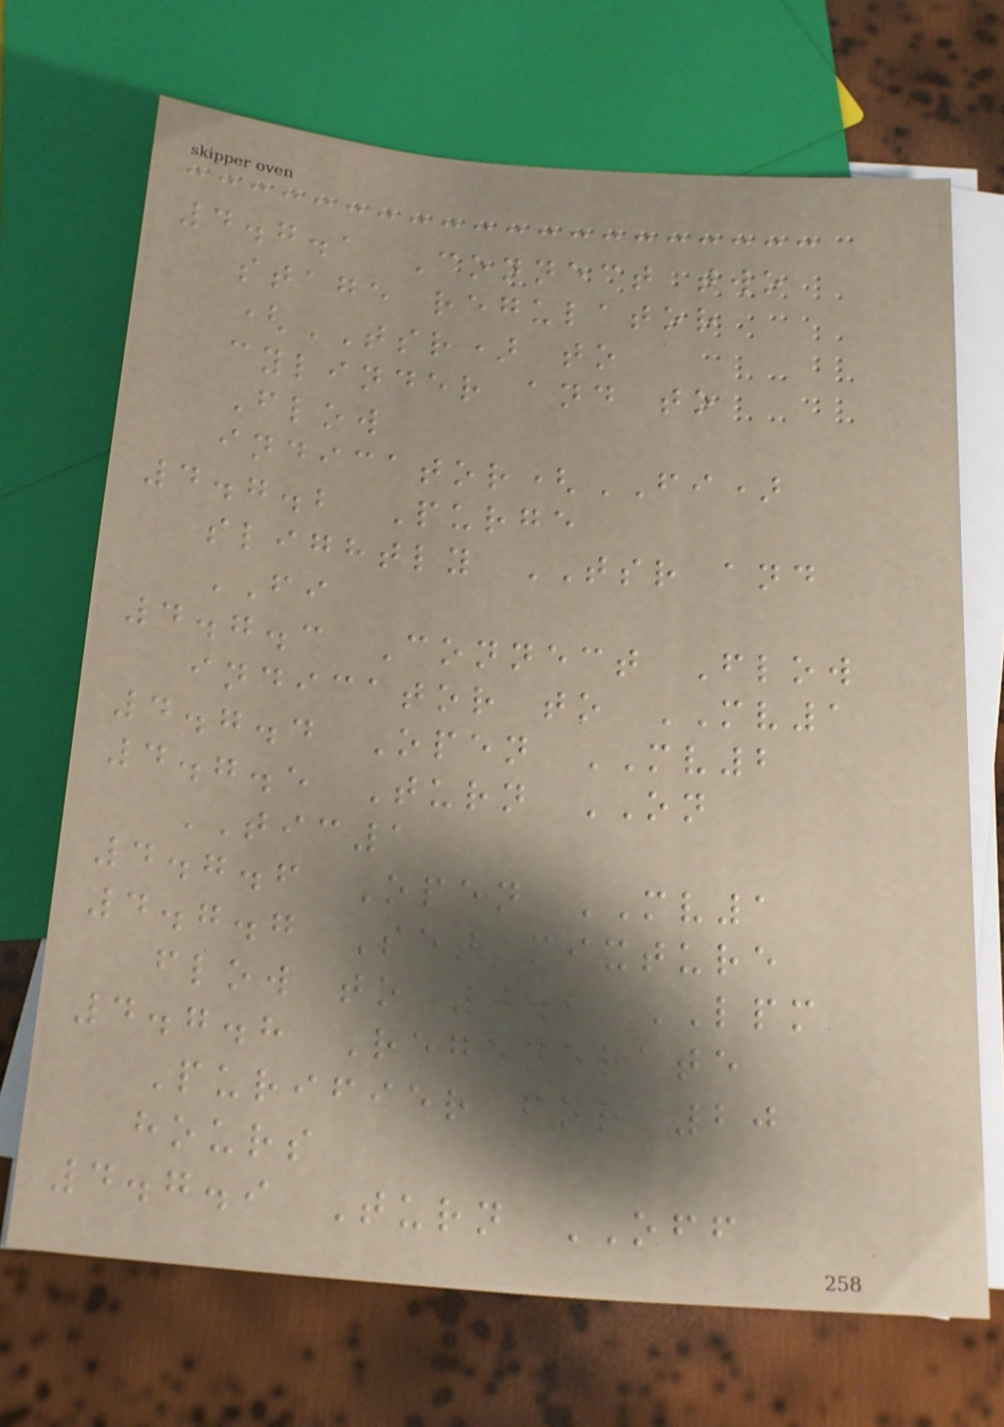4.7.1 Connect two
stage regulator
(TSR) to
cylinder and to
Flow
indicator(FI)
4.7.2 Purge
slightly TSR and
FI
4.7.3 Connect Flow
indicator to MV1
4.7.4 Open MV2
4.7.5 Turn ON
TIC1
4.7.6 Open MV1
4.7.7 Set mixture
flow to 0.2 LPM
4.7.8 Regenerate
Purifier for 20
hours
4.7.9 Turn OFF
